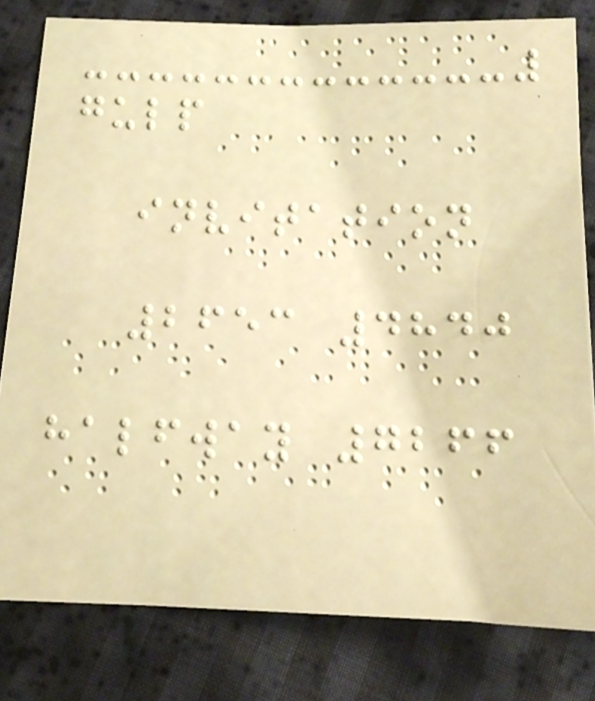gulp
invitation
2653 4840
halfway 7266
